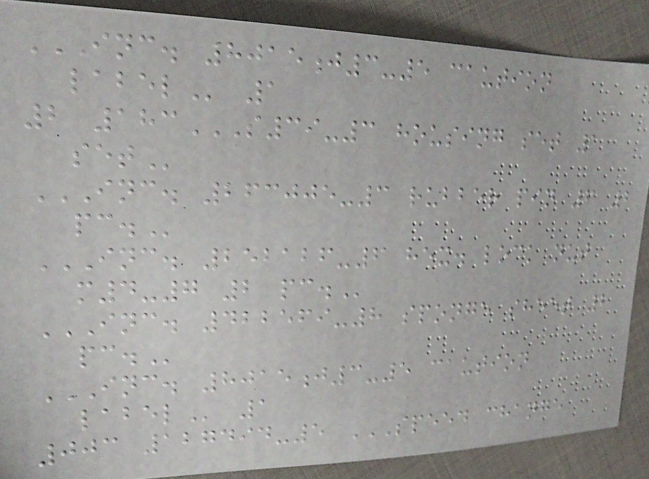INC. 8015J3-5 CAUTION
LABEL 1
2 183S39-3 HOUSING SET 1
SET
INC. 263005-3 RUBBER PIN 6 2
PC.
INC. 252126-6 HEX. LOCK NUT
M4-7 2 PC.
INC. 422569-8 SPONGE SHEET 2
PC.
INC. 8015J3-5 CAUTION
LABEL 1
003 127494-5 SPEED CHANGE
